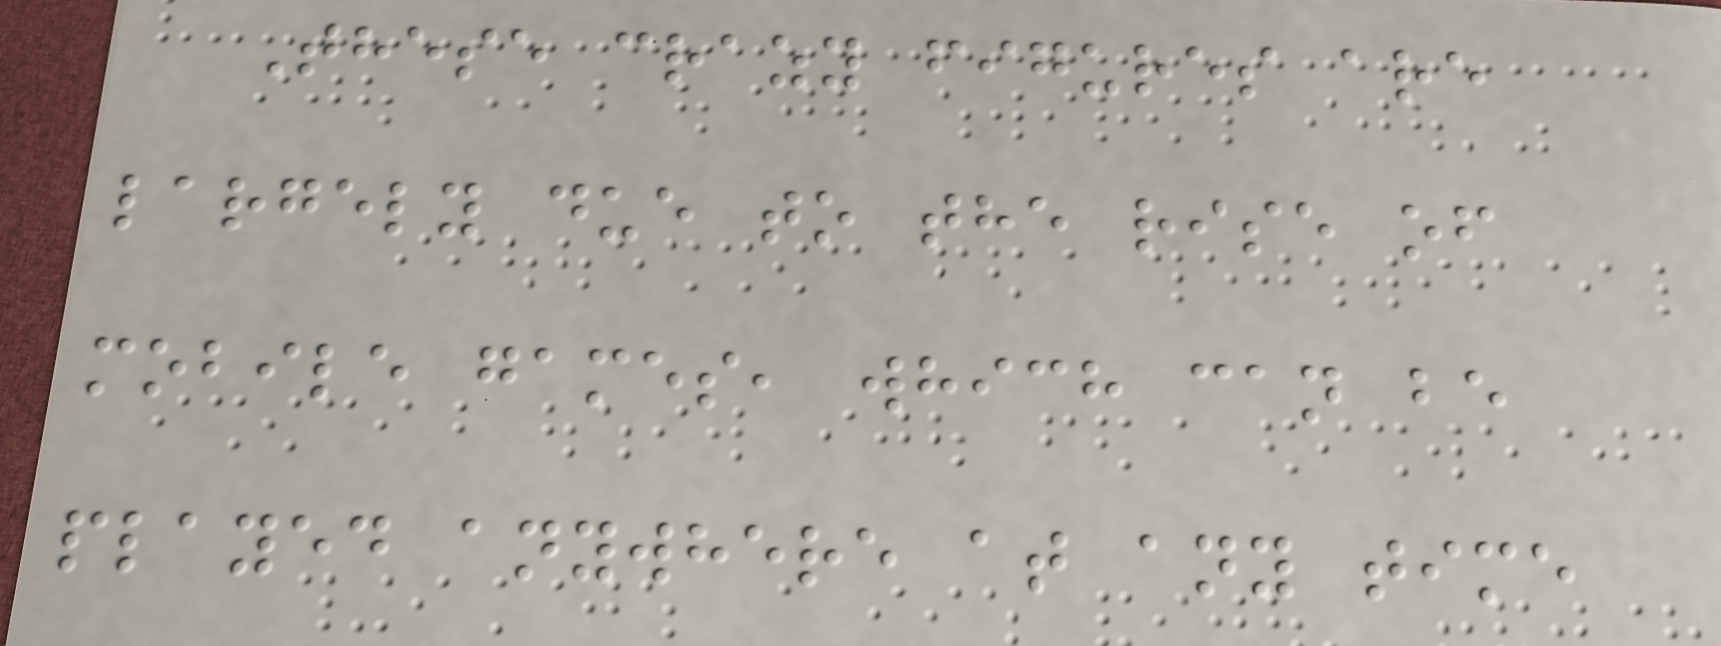These crazy figures are
largely due to the rise of
mobile games, which can be
played anywhere at any time
